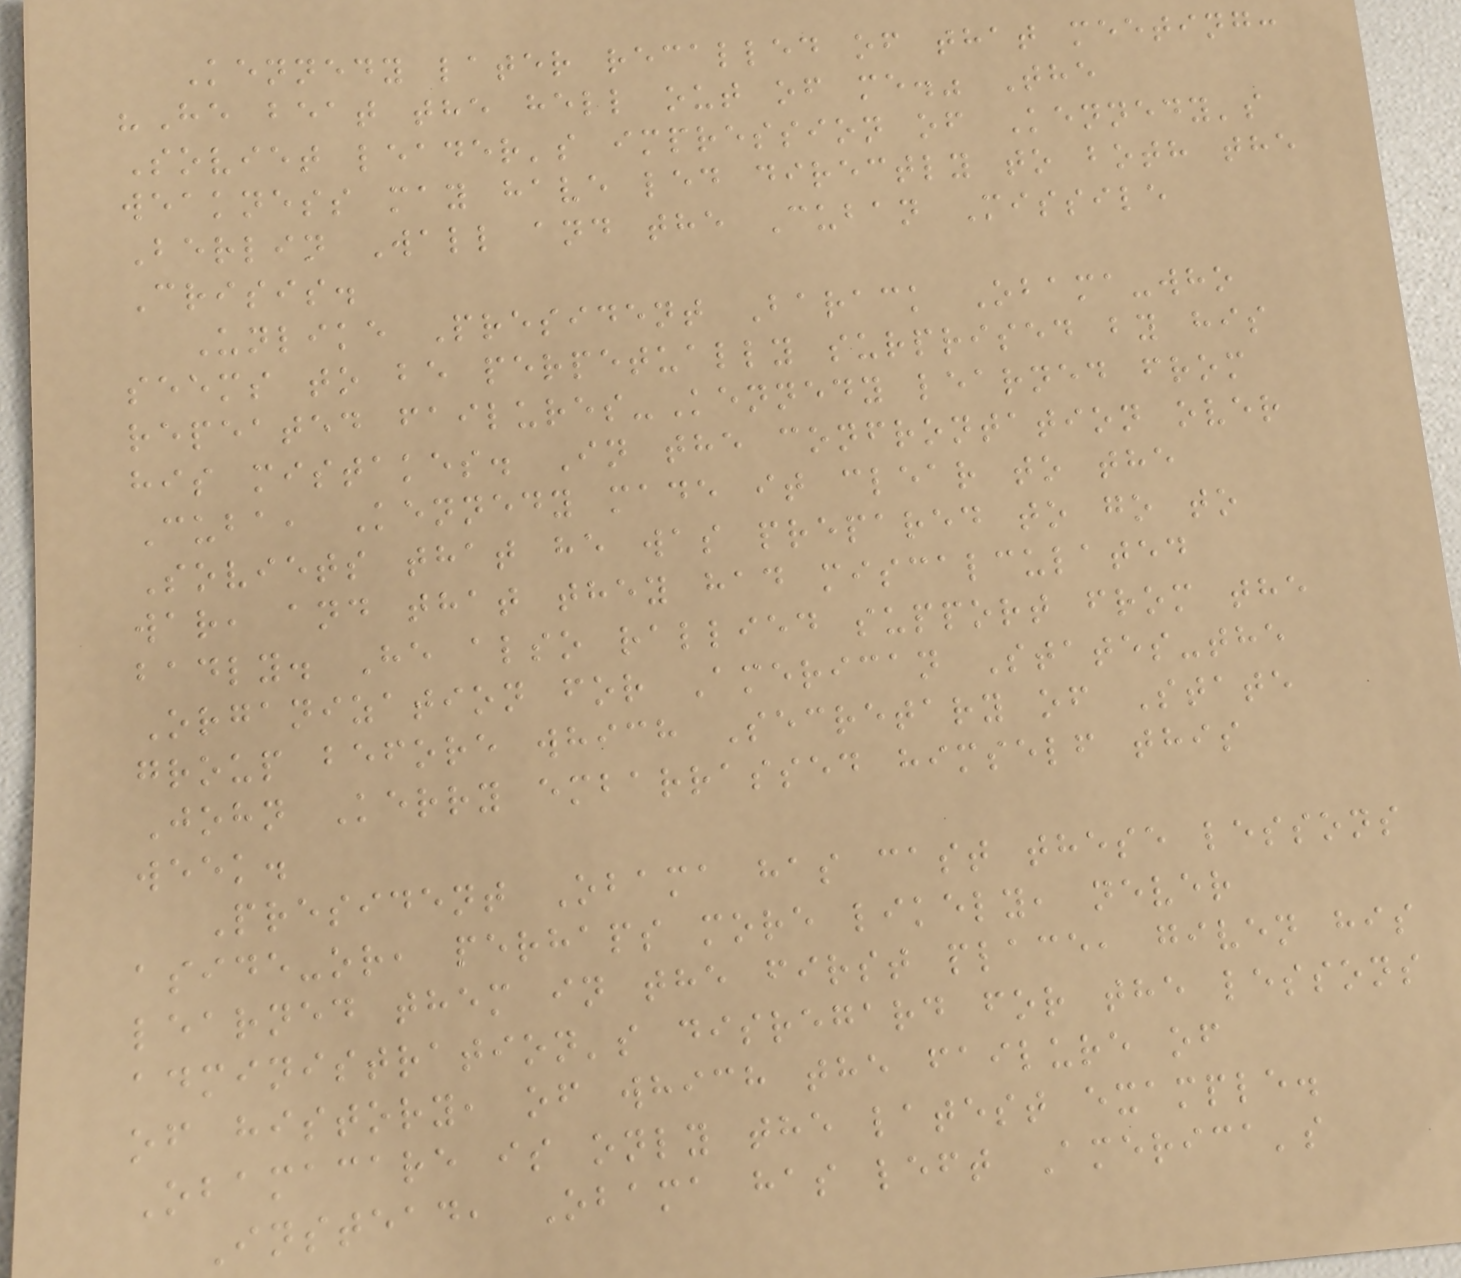Kennedy later recalled of that meeting:
"He beat the hell out of me." The
Soviet leader's impression of Kennedy's
weakness may have led directly to both the
Berlin Wall and the Cuban Missile
Crisis.
Unlike President Barack Obama-who
seems to be perpetually surprised by his
repeated failures-Kennedy learned from
his mistakes. In the confrontation over
Cuba, Kennedy made it clear to the
Soviets that he was prepared to go to
war, and that they had miscalculated
badly. He also rallied support from the
Organization for American States-the
group before which Secretary of State
John Kerry embarrassed himself this
week.
President Obama has cast these lessons
aside-or, perhaps more likely, never
learned them in the first place, given his
administration's disregard for the lessons
of history, of which the failure of
Obamacare is only the latest example.
Instead, Obama has left America's
